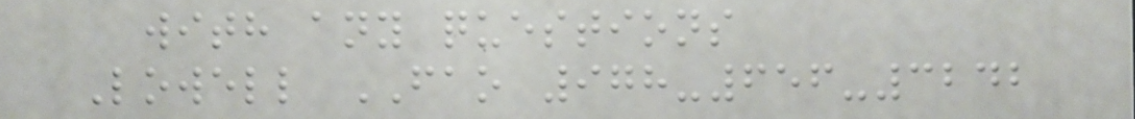with any questions
Lowell FAO 978-656-3242
